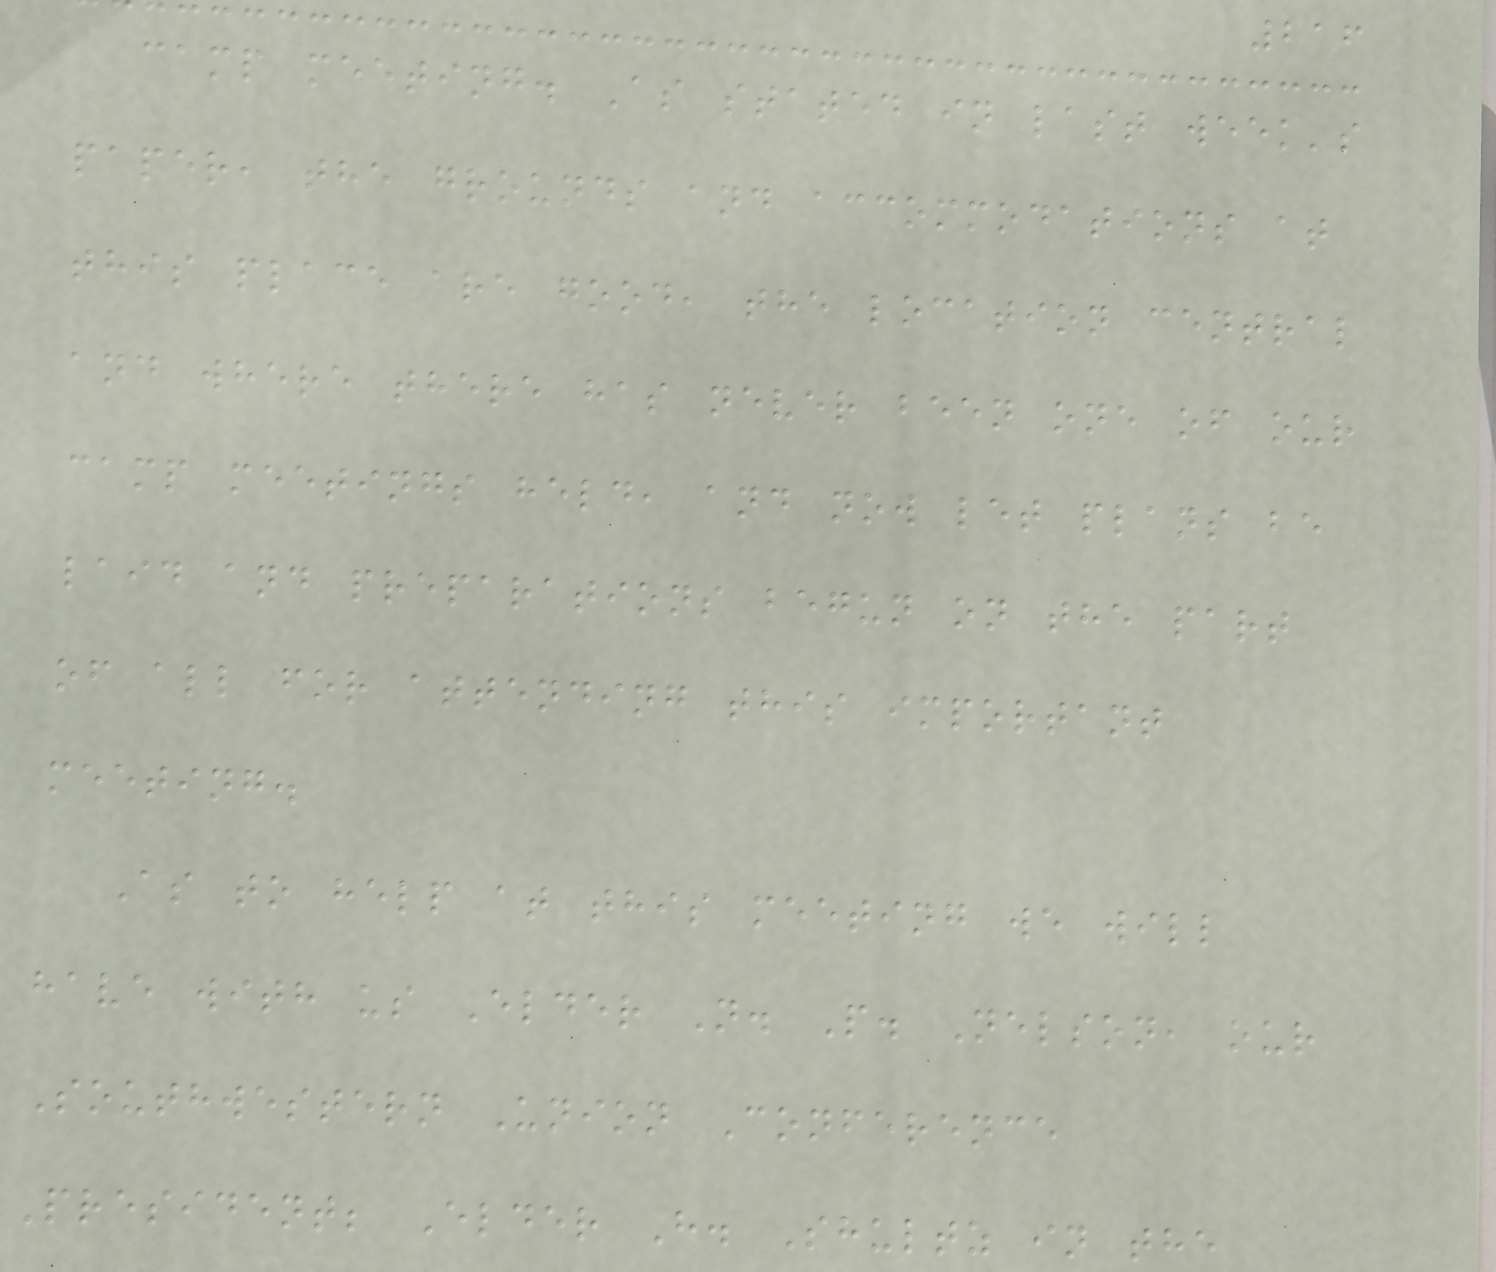216
camp meeting. As stated in last week's
paper, the grounds and accommodations at
this place are good, the location central
and where there has never been one of our
camp meetings held, and now let plans be
laid and preparations begun on the part
of all for attending this important
meeting.
As to help at this meeting we will
have with us Elder N. P. Nelson, our
Southwestern Union Conference
President; Elder H. Shultz in the
